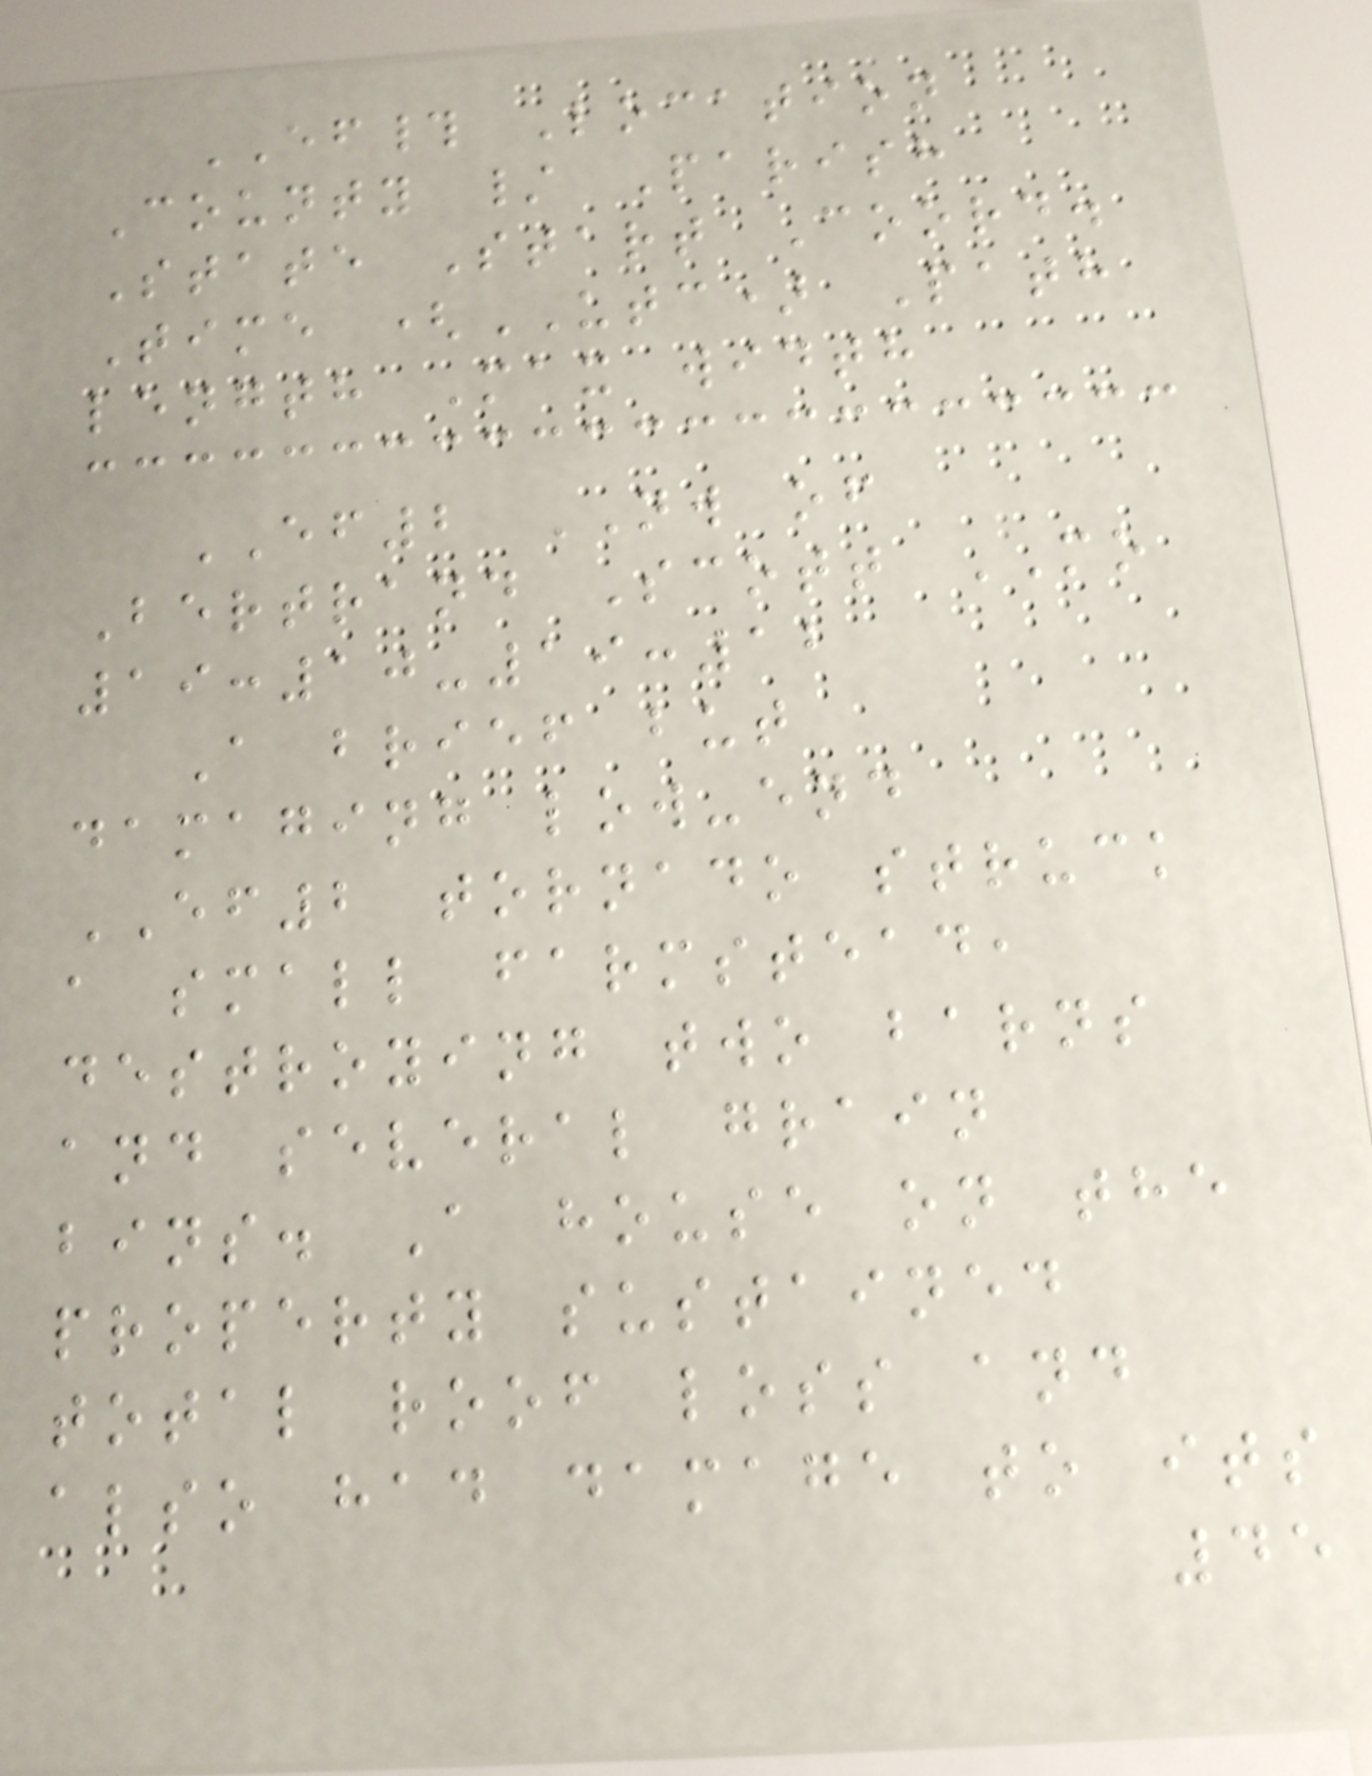EF# Location
County / Parish
State Start Coord.
Time (UTC) Path
length Max width
EF2 NW of
Bertrand Scott MO
19:10-19:12
A brief but
damaging low-end
EF2 tornado struck
a small farmstead,
destroying two barns
and several grain
bins. A house on the
property sustained
total roof loss and
also had damage to its
45
